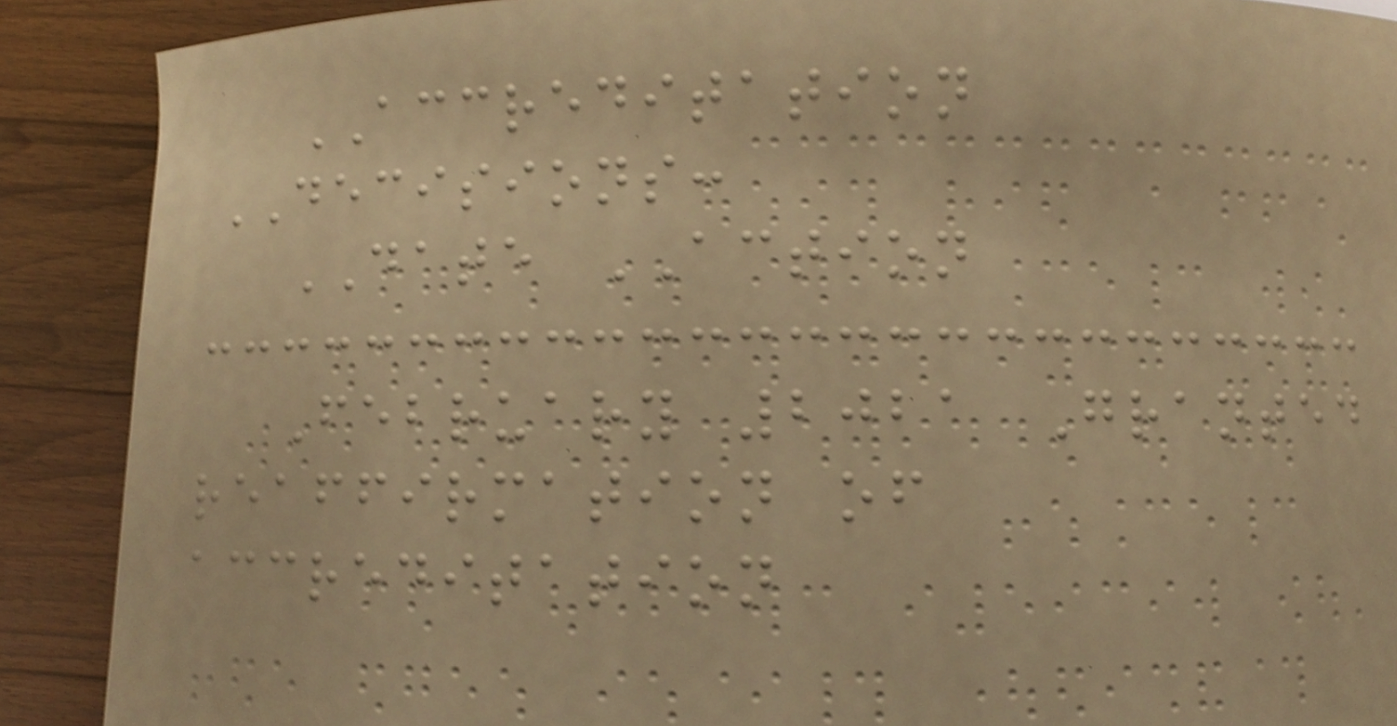ACCREDITATION
DECISIONS:
DATE ACTION
February 2021 Granted
reaffirmation of
accreditation
